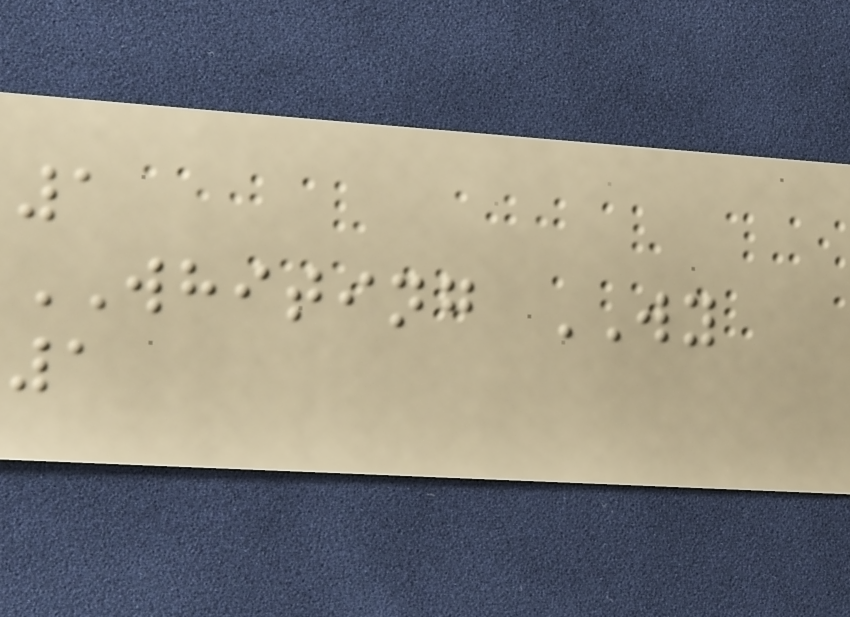1
WHITING WY
1
